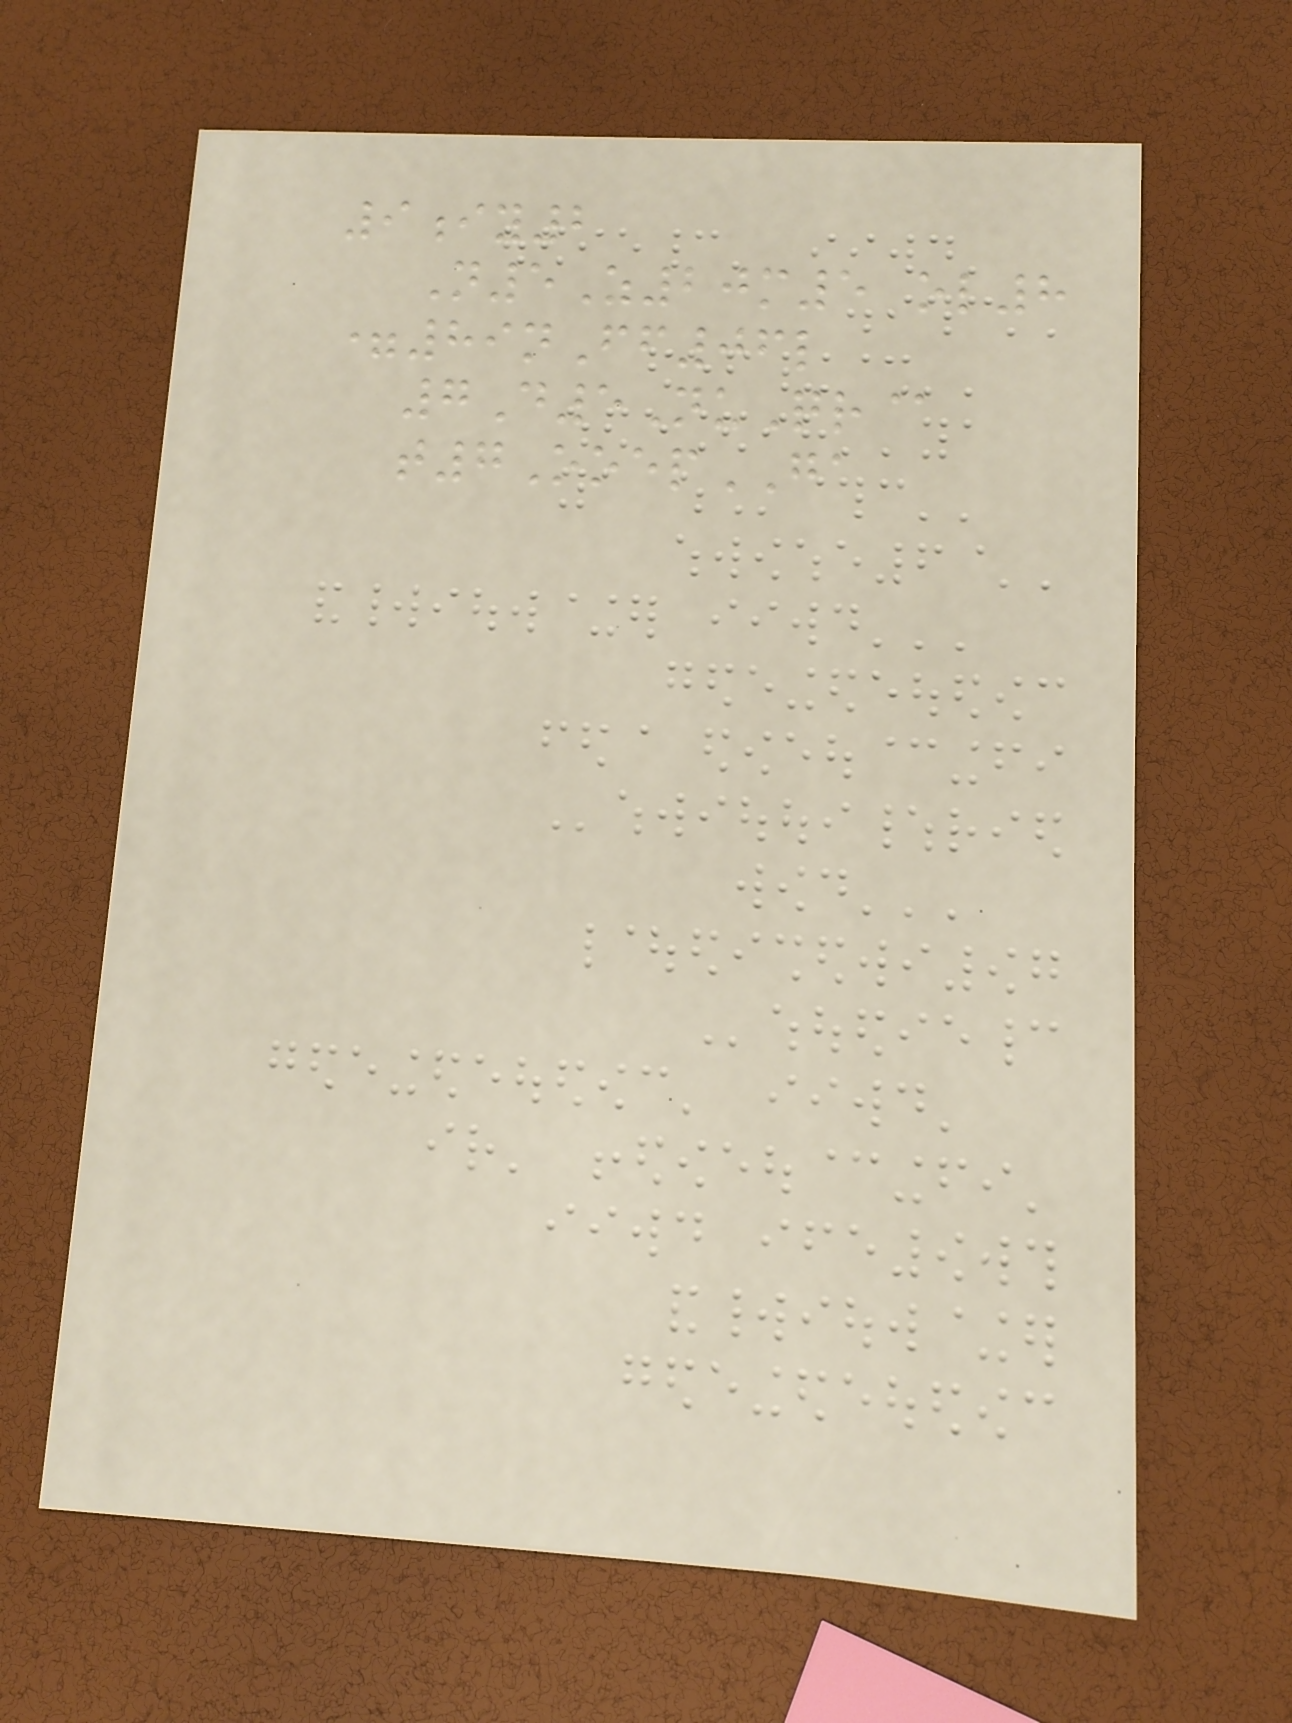9iy2
N5Z20m5 ol8
=89nFf06l
7D5NuQr@
t7OoepGA
